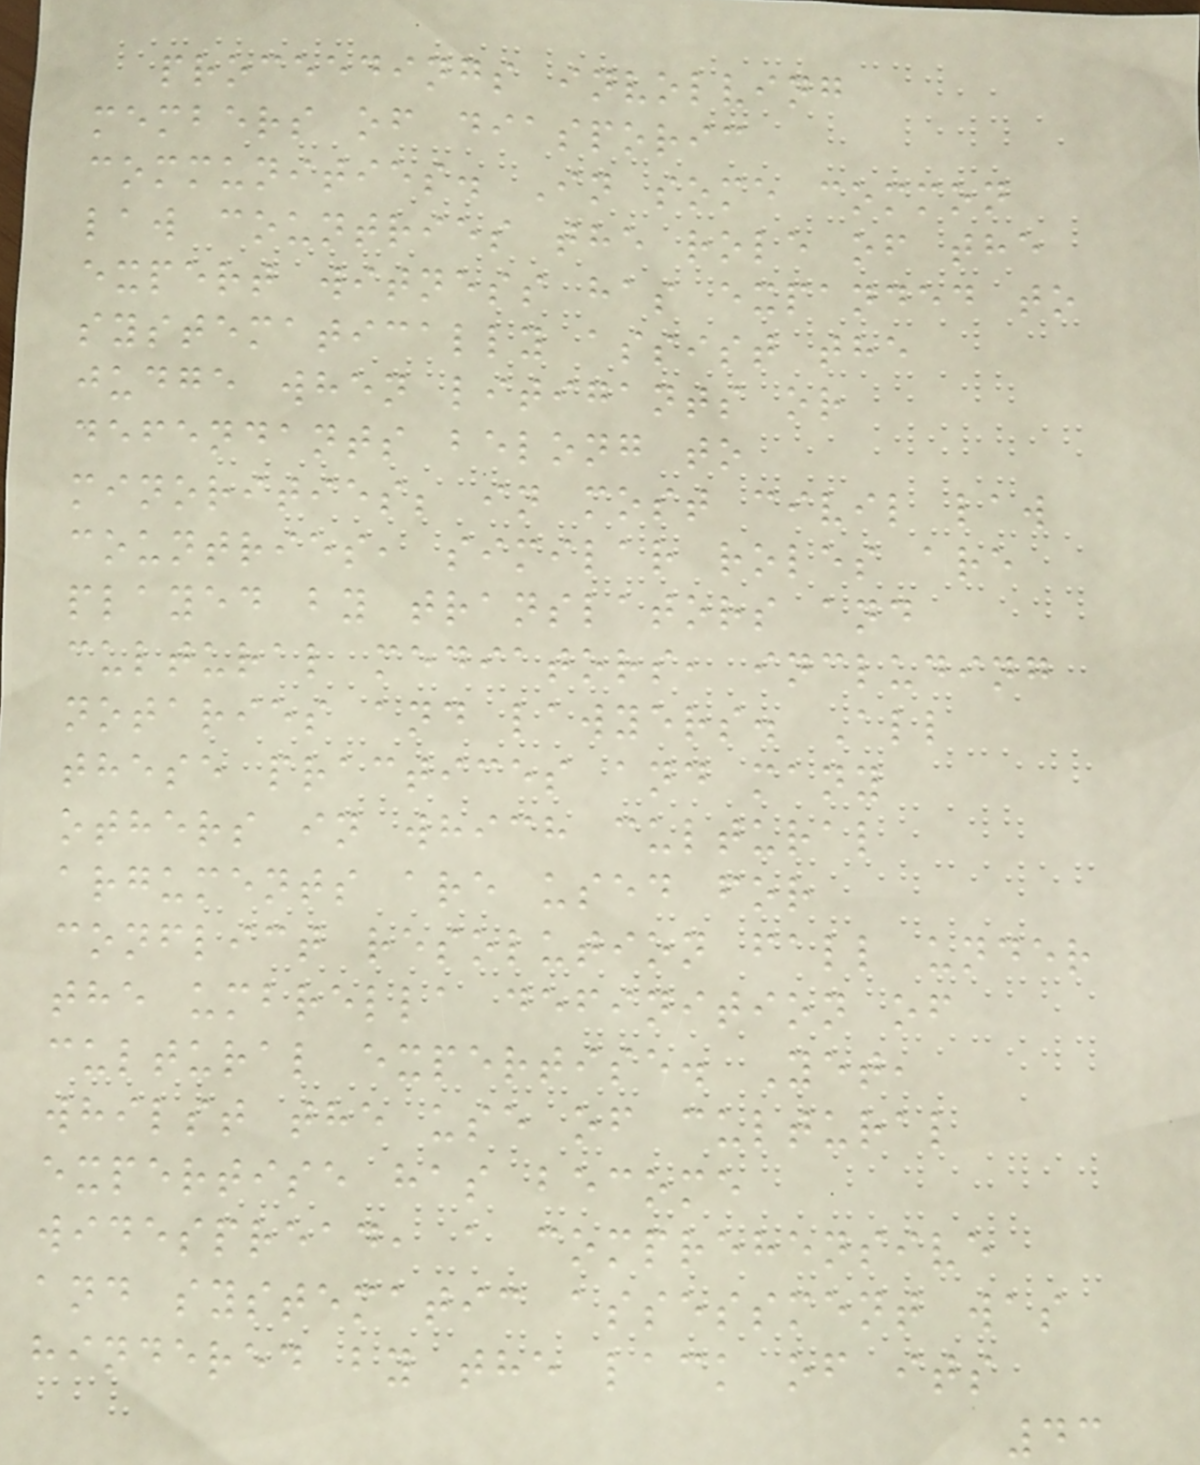proceedings involving
members of diasporic
communities. In some common
law countries the role of the
expert witness has expanded to
systematically assist the
judge when litigants or
defendants belong to
minorities; in most civil law
countries, similar roles are
played by translators and
cultural mediators, including
notaries and lawyers. All
these practices and many
others in which cultural
arguments are used for
conflict resolution fall under
the umbrella definition of
cultural expertise. Yet,
whilst the use of cultural
expertise has become
widespread, a comprehensive
and systematic assessment was
hindered by the lack of its
43
